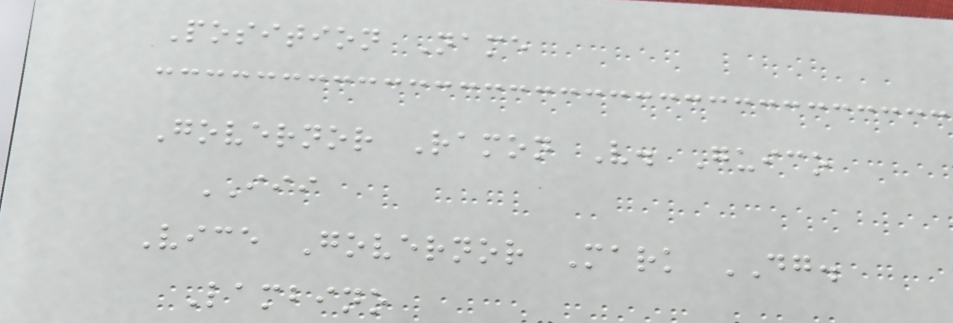Position Name
Governor Ramon V. Guico
III
Vice Governor Mark DG.
Lambino
